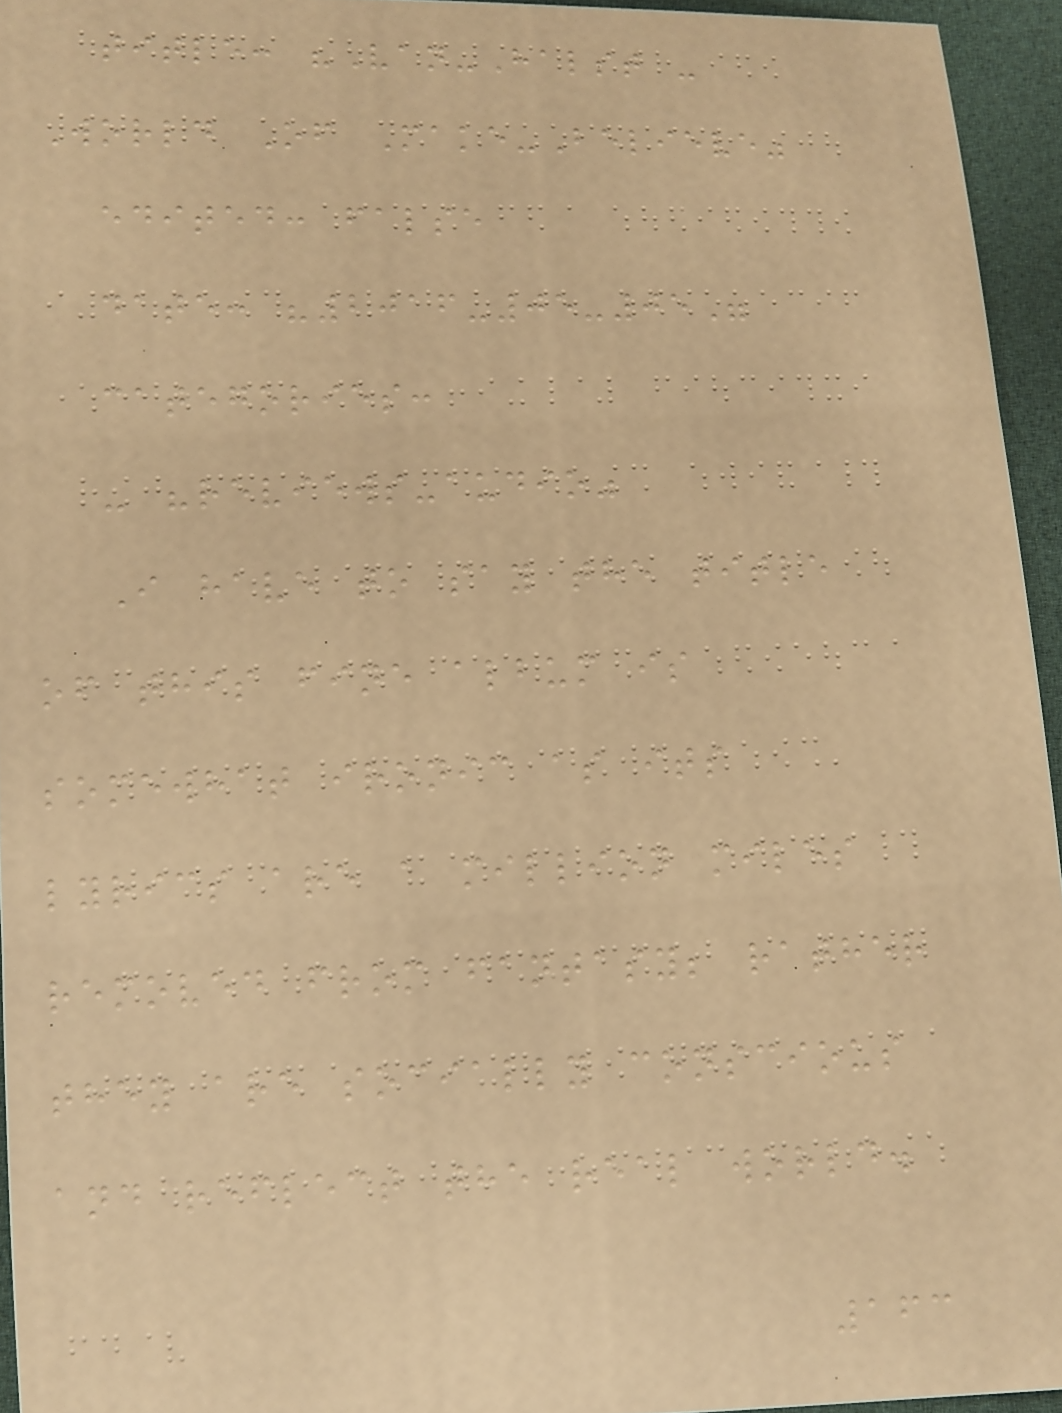title: "Van-Halst -
World Of Make-Believe"
edited: false
date: "2016-05-05"
categories:
- "reviews-audio"
I have to say the title
of this fine album is
somewhat ironic as its
lyrics are a million miles
removed from fantasy; rather
they are socially conscious
and reflect the real world.
163
